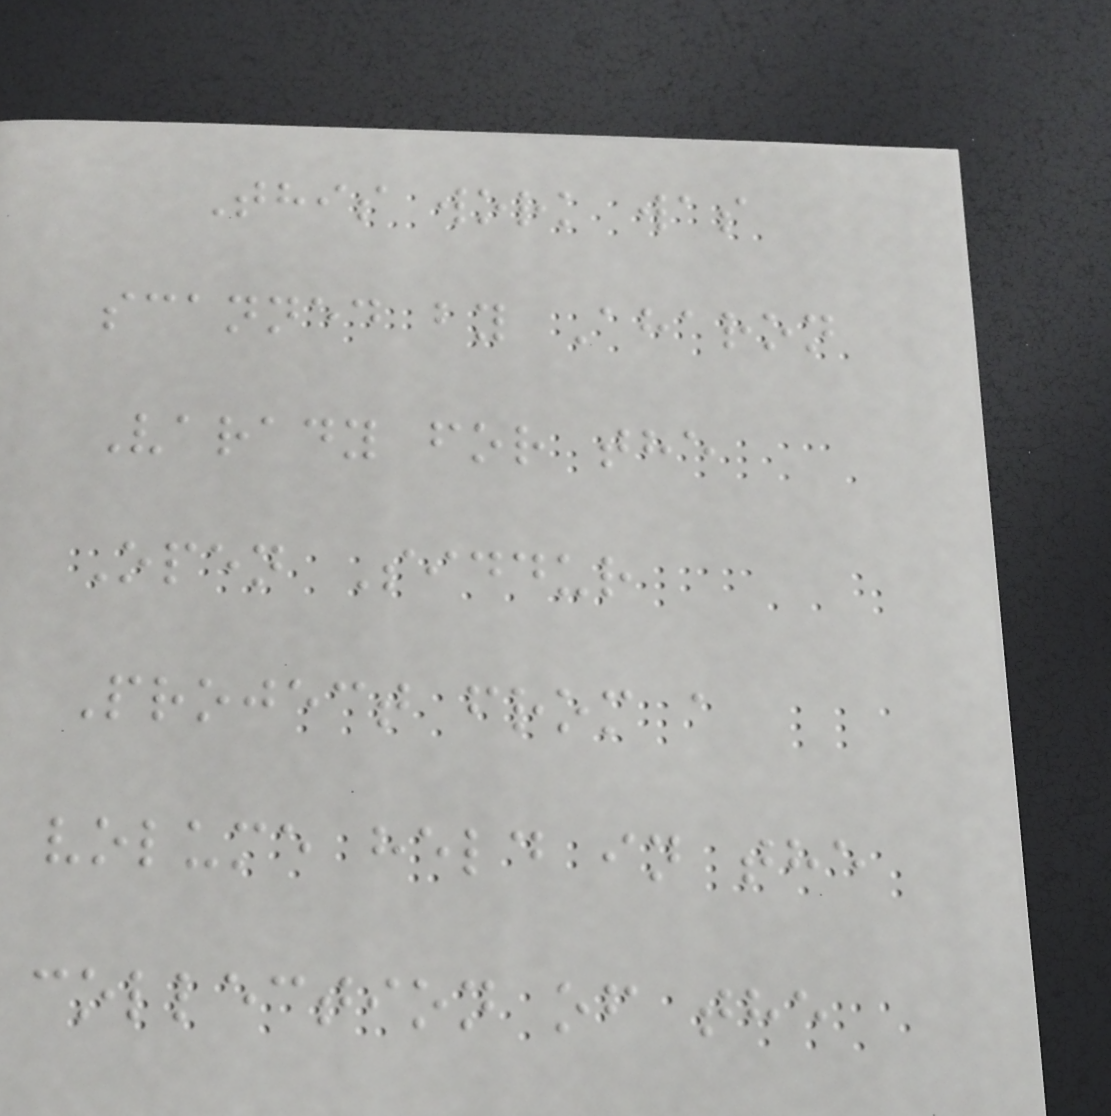This work was
scanned by Aharon
Varady for the
Open Siddur
Project from a
volume held in the
collection of the
